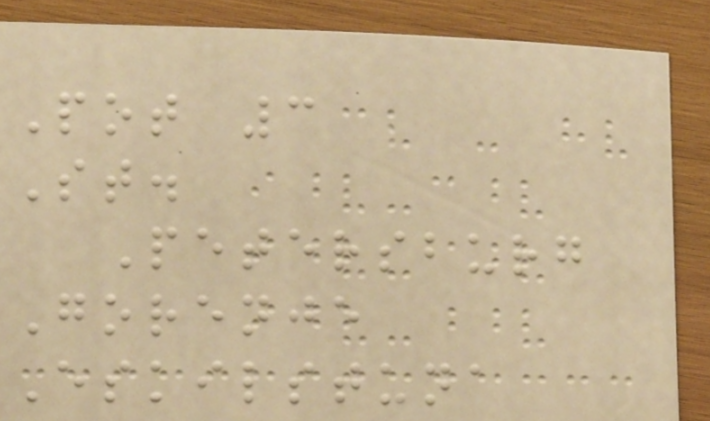Pot 3
St.
Petersburg
Gorenje
Eskilstuna
